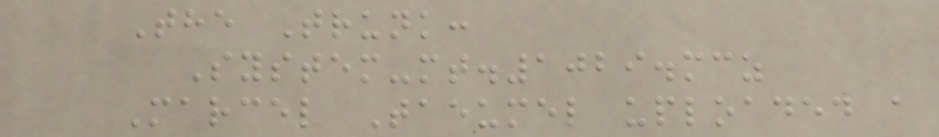The Trunk:
System-mt.1029.mcz
Marcel Taeumel uploaded a
